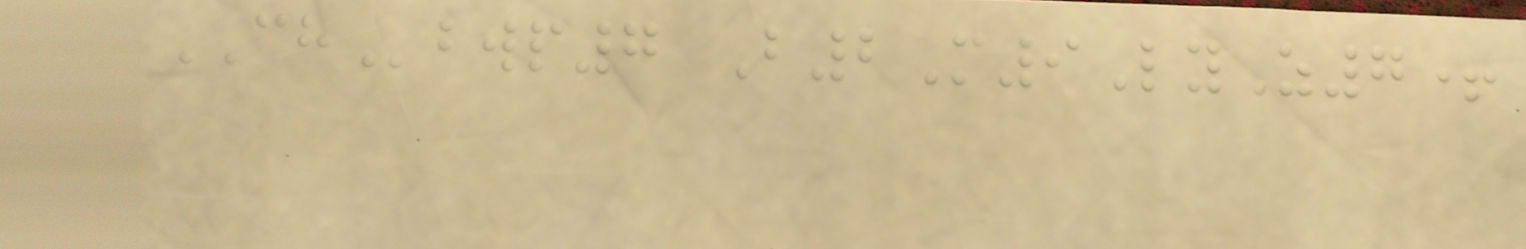CHbwp7 B2M9LyZ7+
